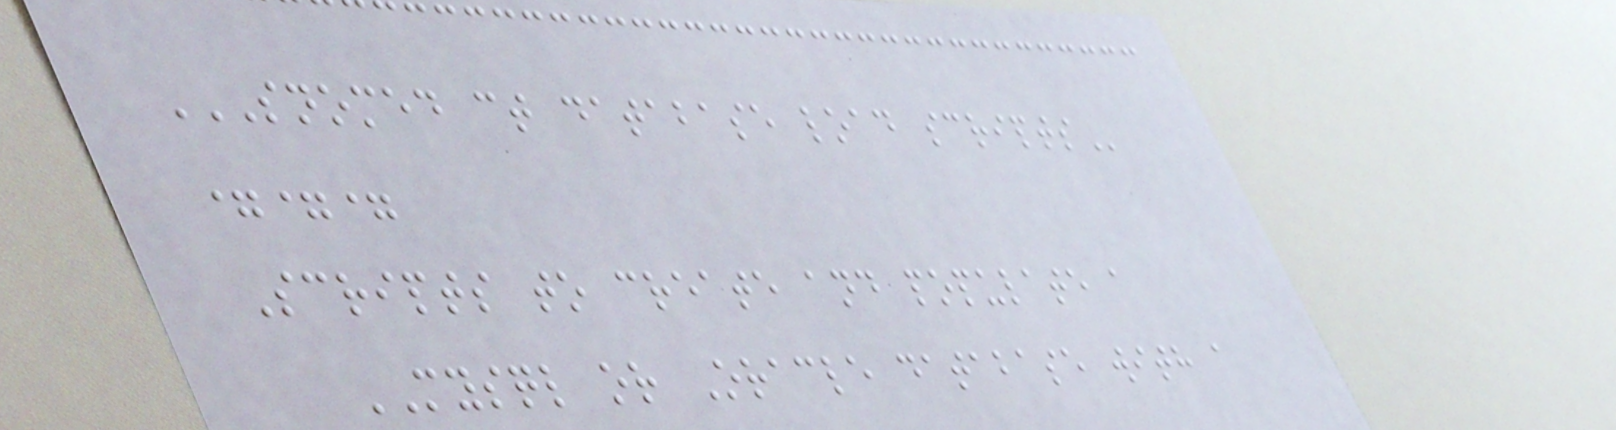SNOMED CT DATABASE LOAD SCRIPTS
===
Scripts to create and populate a
MYSQL or Oracle database with a
